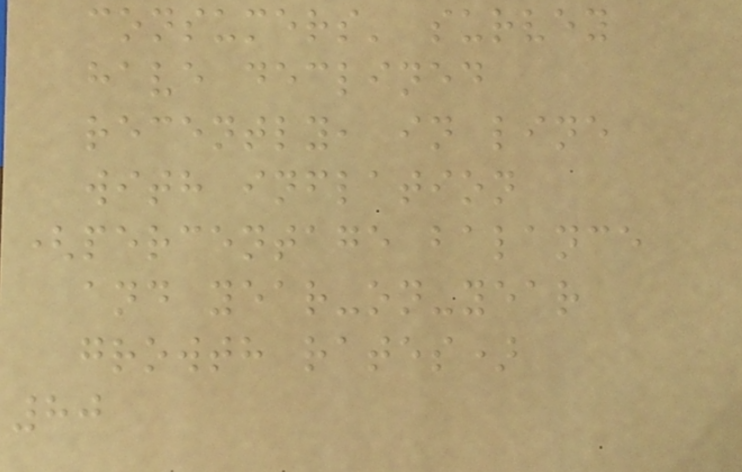consumers' survey
have declined
recently, in line
with inflation
(percentage balance
and year-on-year
growth rates)
80
